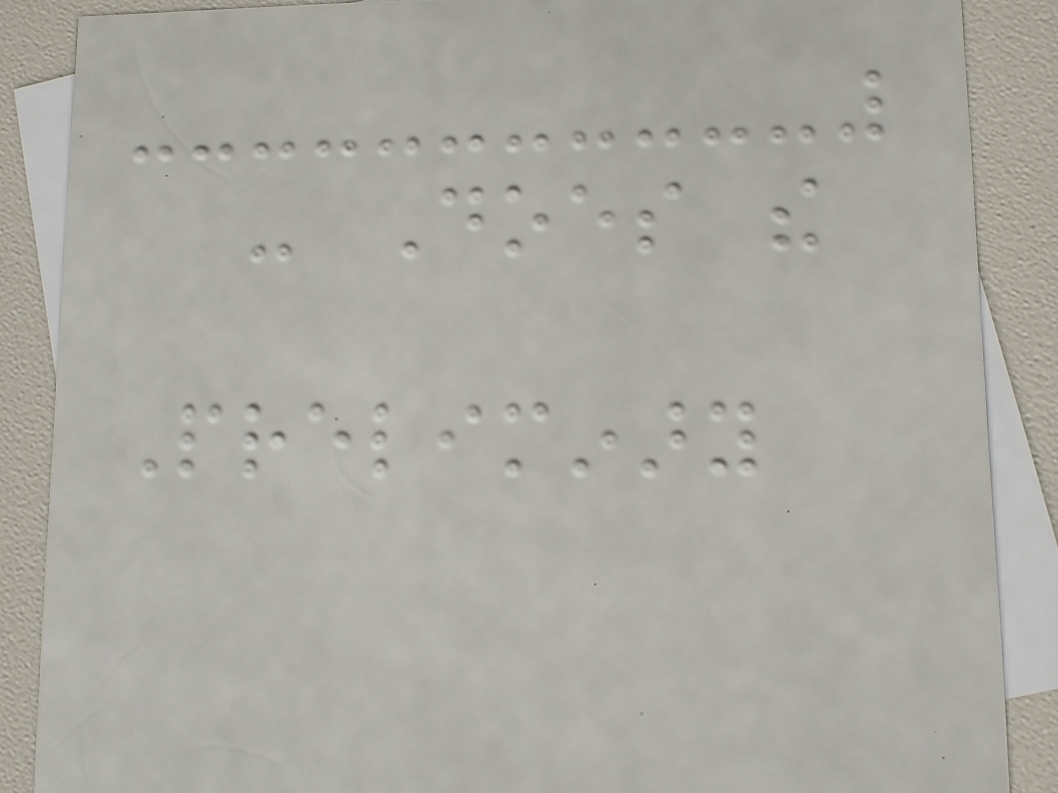- Does the
Preliminary
